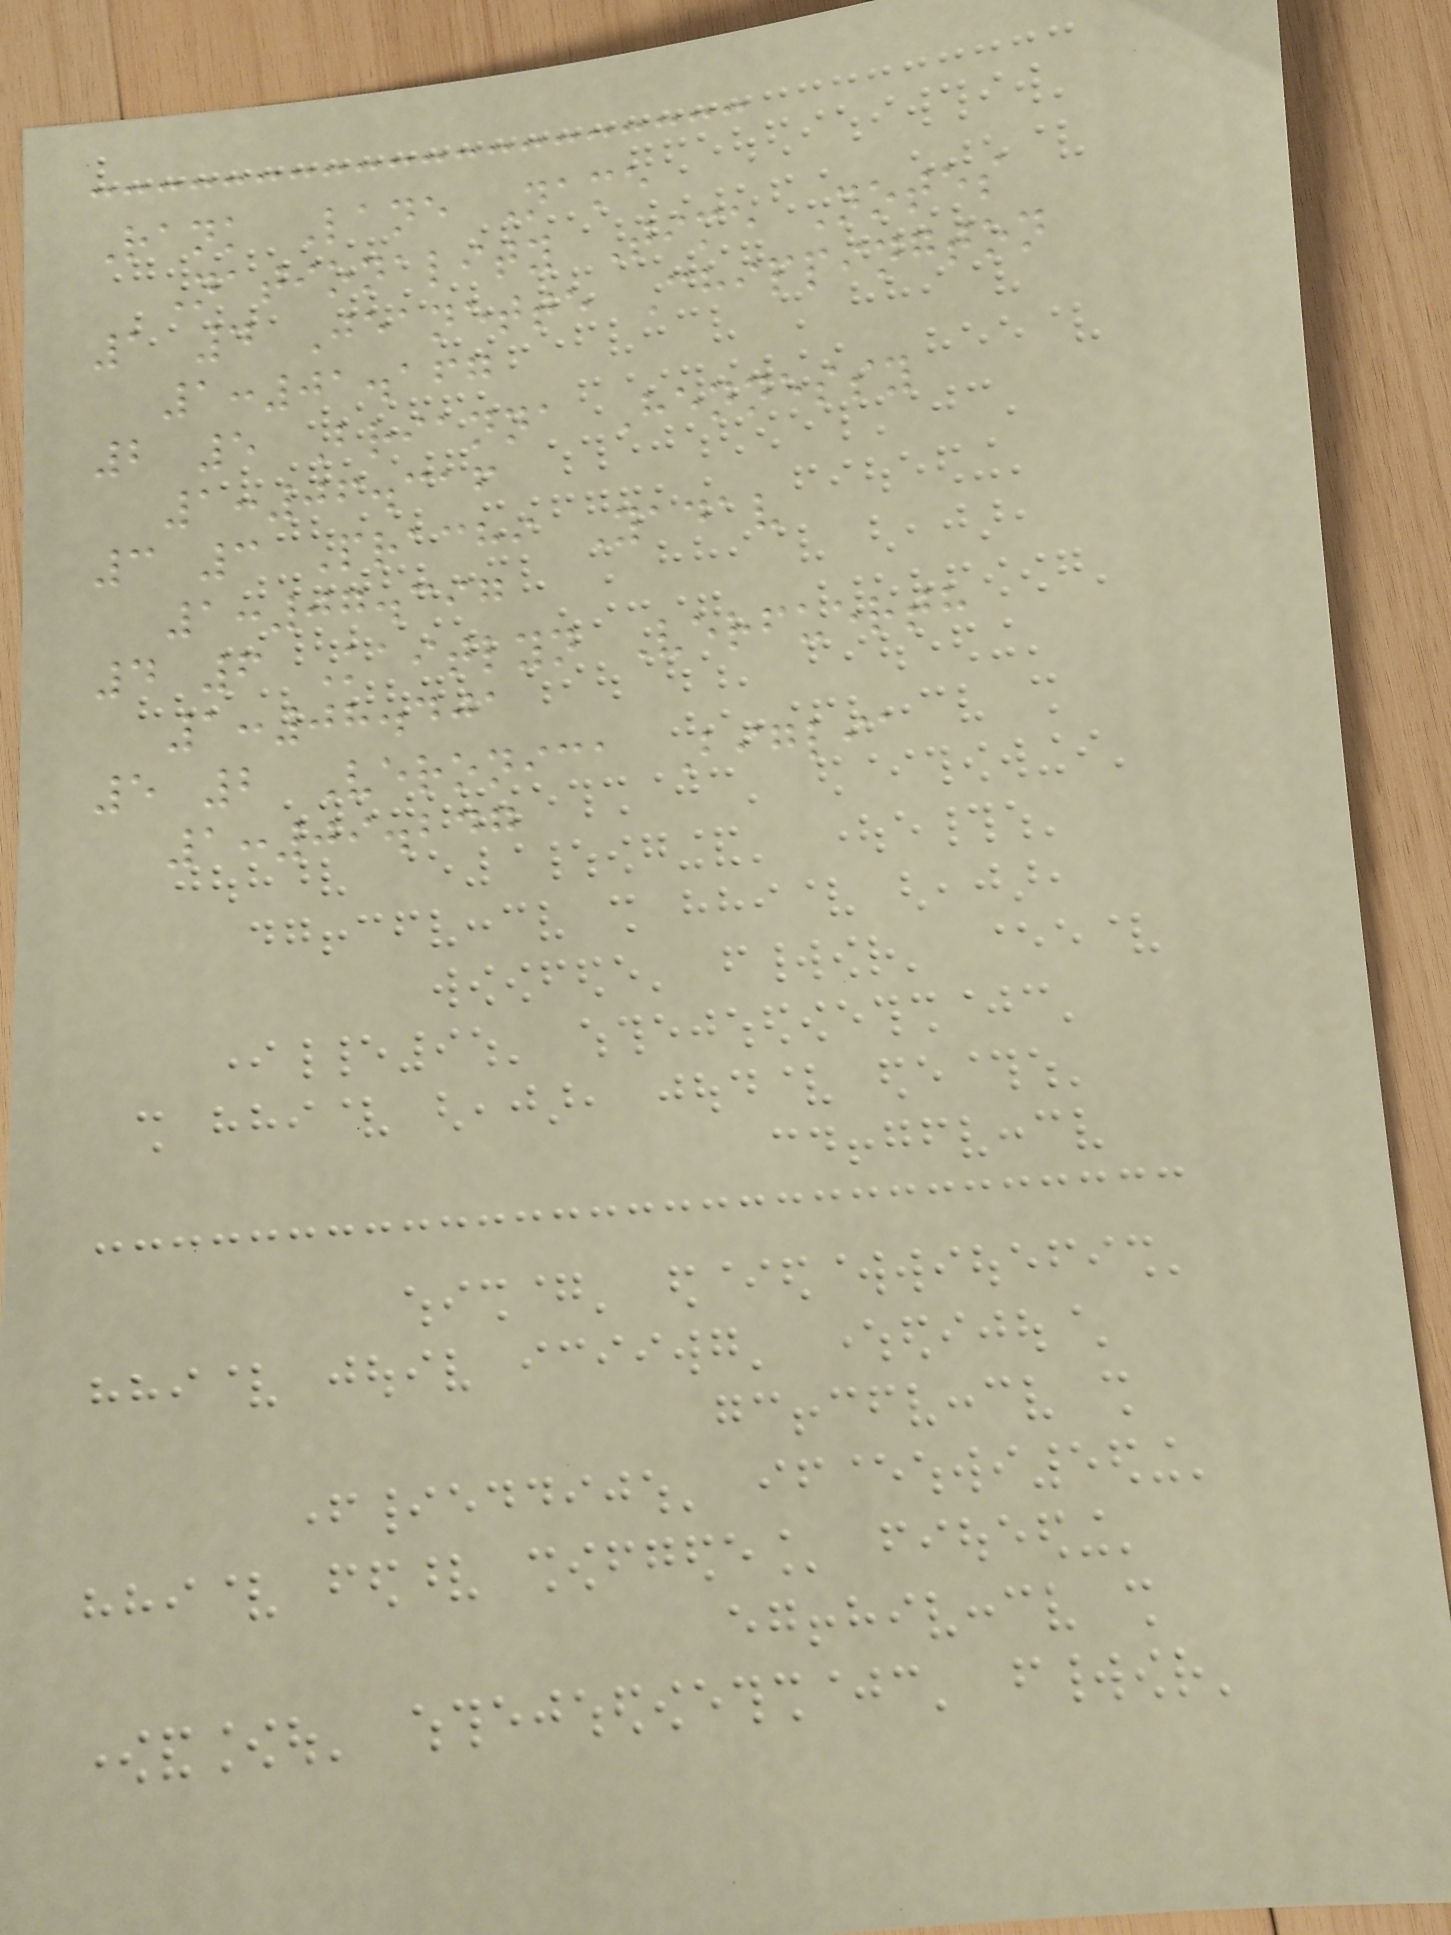Rank Lane Name
Nationality Time Notes
1 4 Jeanette Chippington
1:01.167
2 5 Brianna Hennessy
1:06.316
3 3 Prachi Yadav
1:07.397
4 6 Kaitlyn Verfuerth
1:08.401
5 2 Veronica Biglia
1:09.247
